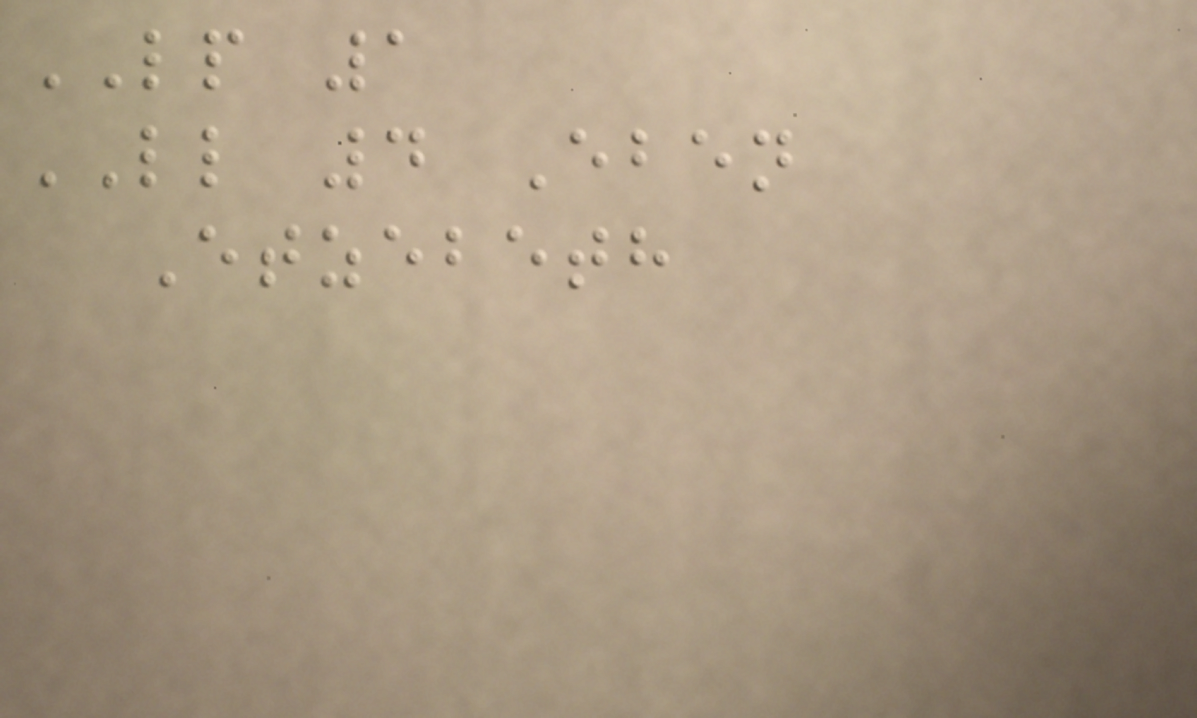LP 1
LL 4 Eben
Etzebeth
